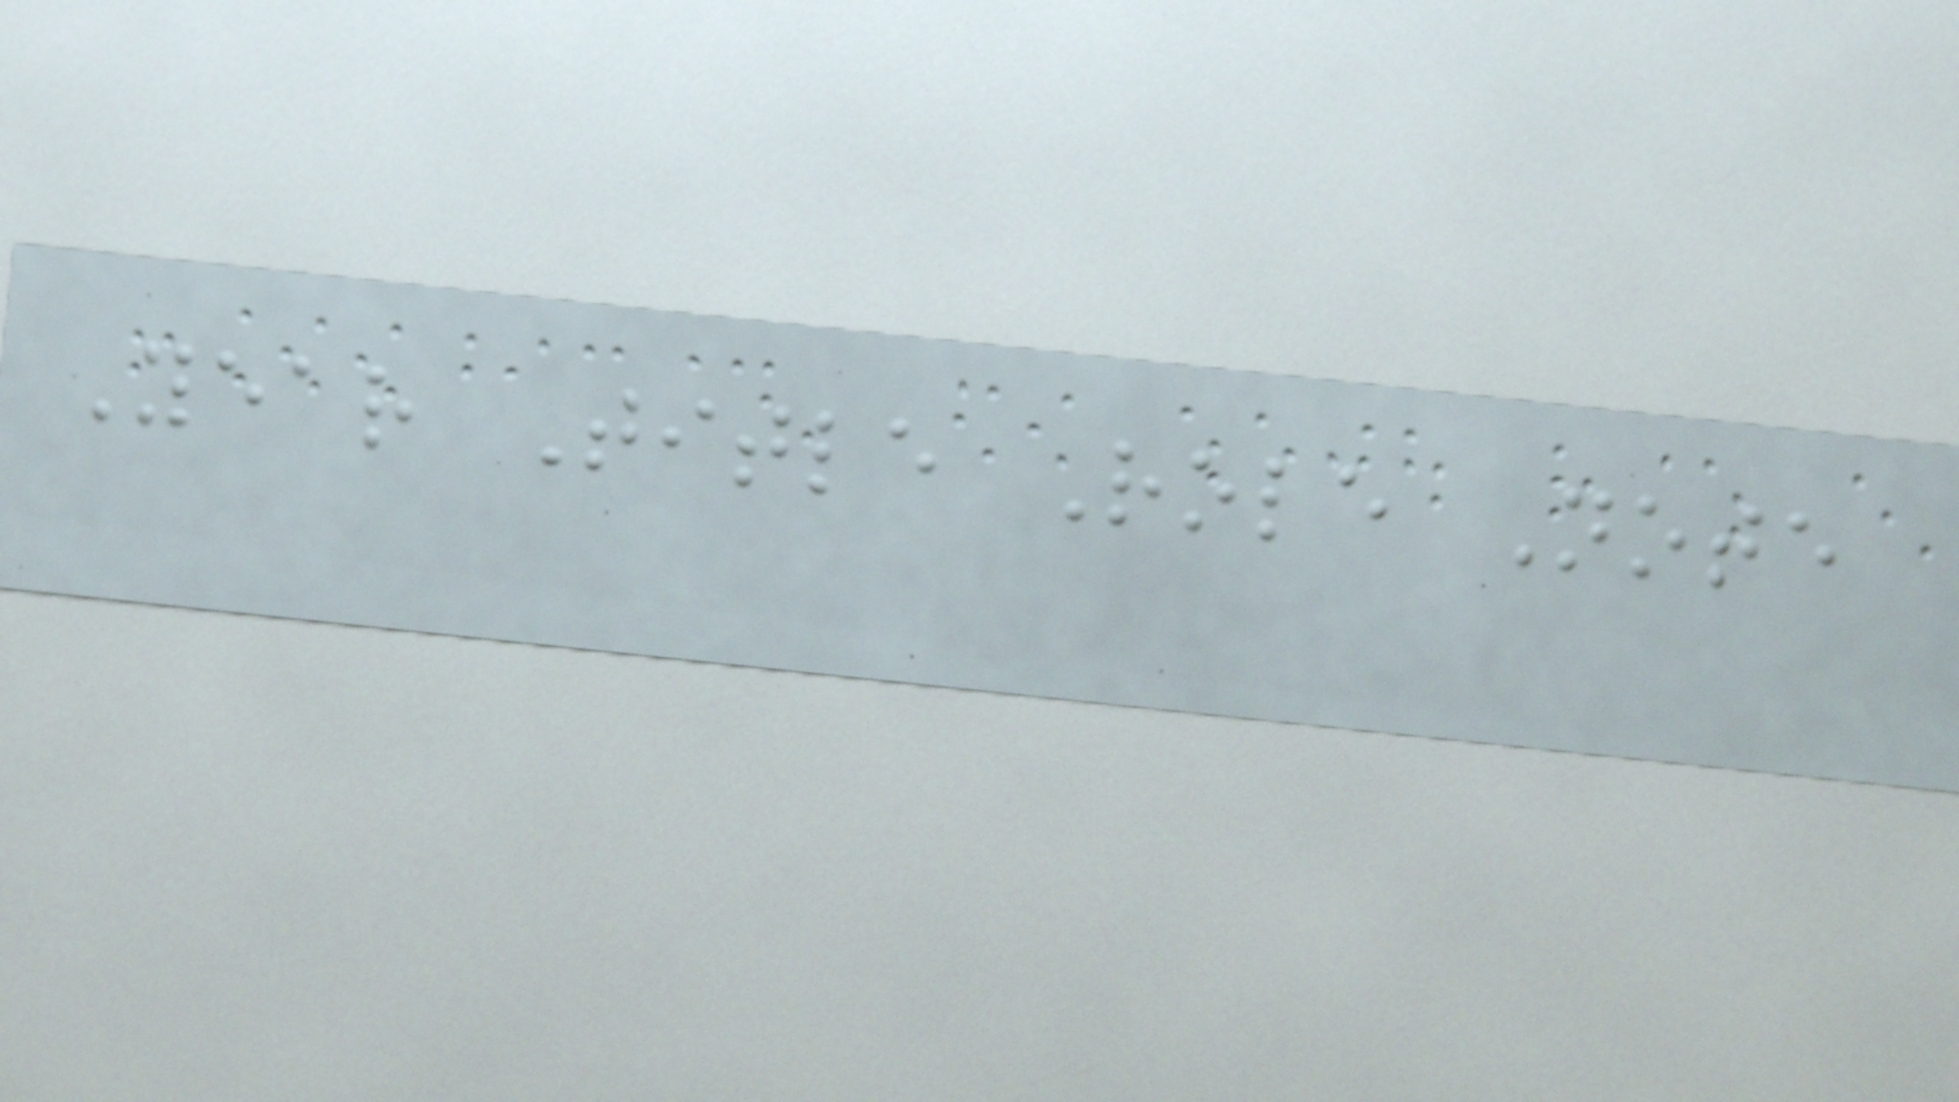Year Title Role Note
